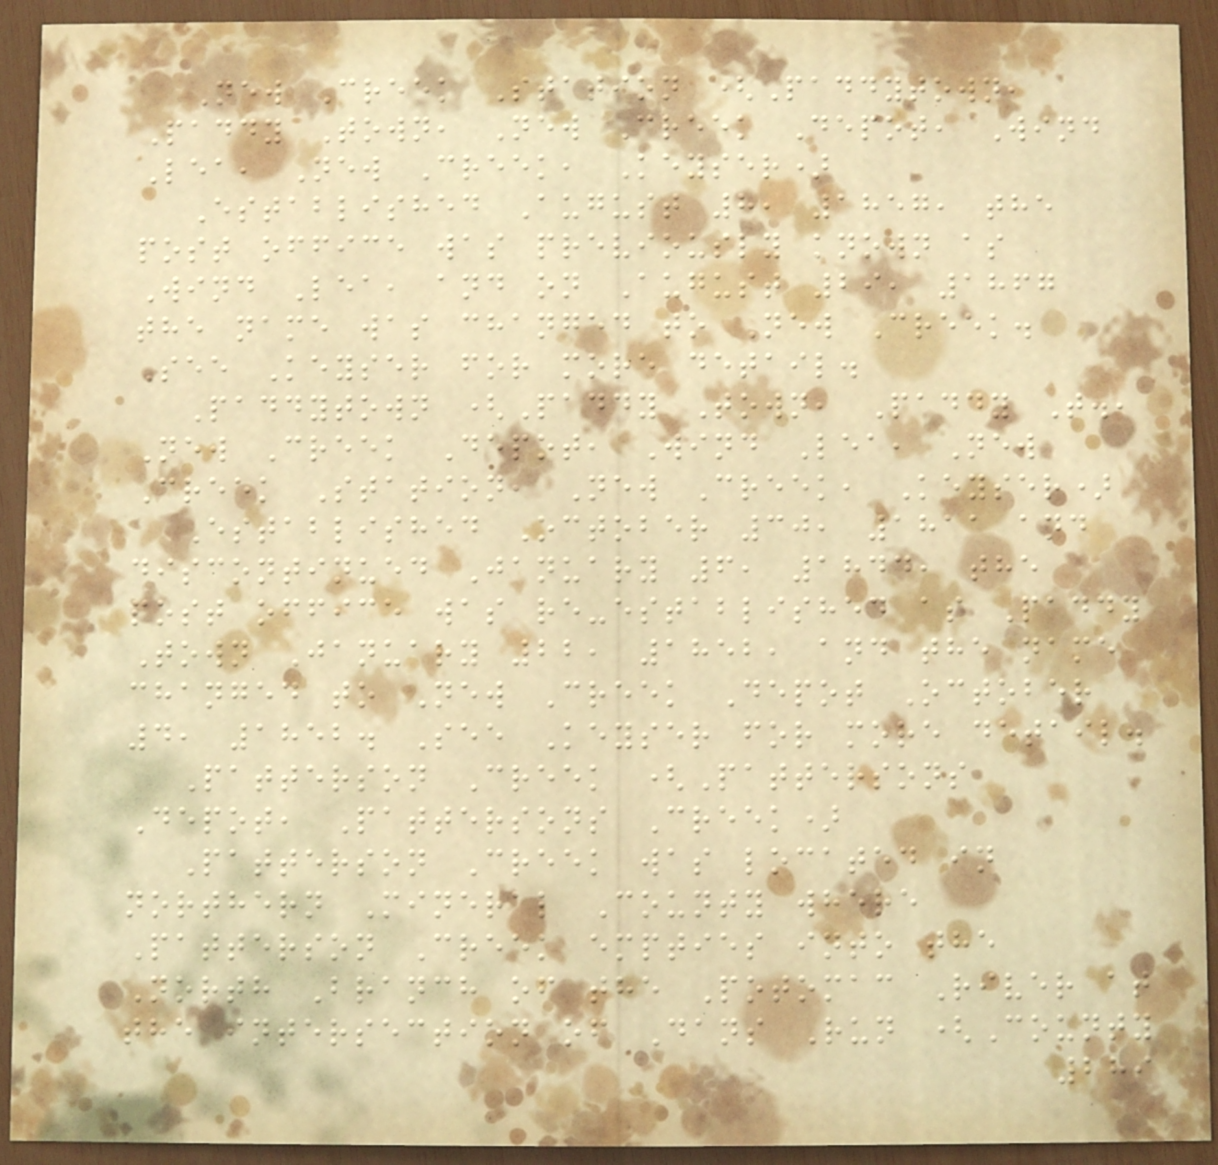New Creek Station (Paddytown,
Paddy Town, New Creek Depot, Wind
Lea, New Creek, Keyser)
Established August 8, 1857, the
post office was previously known as
Wind Lea, and on August 29, 1867
the name was changed to New Creek.
See Keyser for more detail.
Paddytown (Paddy Town, Paddy T.,
New Creek Depot, Wind Lea, New
Creek Station, New Creek, Keyser)
Established October 30, 1811 and
discontinued January 6, 1844, the
post office was re-established as Paddy
Town January 22, 1852, and the name
changed to New Creek Depot October
4, 1852. See Keyser for more detail.
Patterson Creek (Pattersons
Depot, Pattersons Creek)
Patterson Creek was located in
northern Mineral County where
Patterson Creek empties into the
North Branch of the Potomac River at
the intersection of Dans Run (County
289
